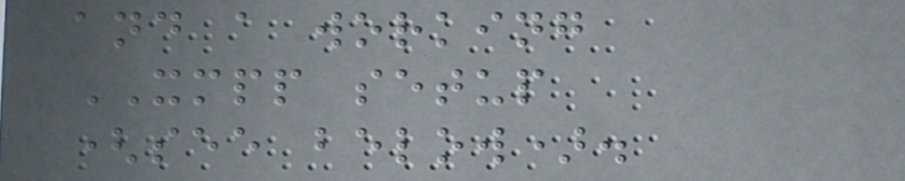and a working
XMPP setup
(see below).
